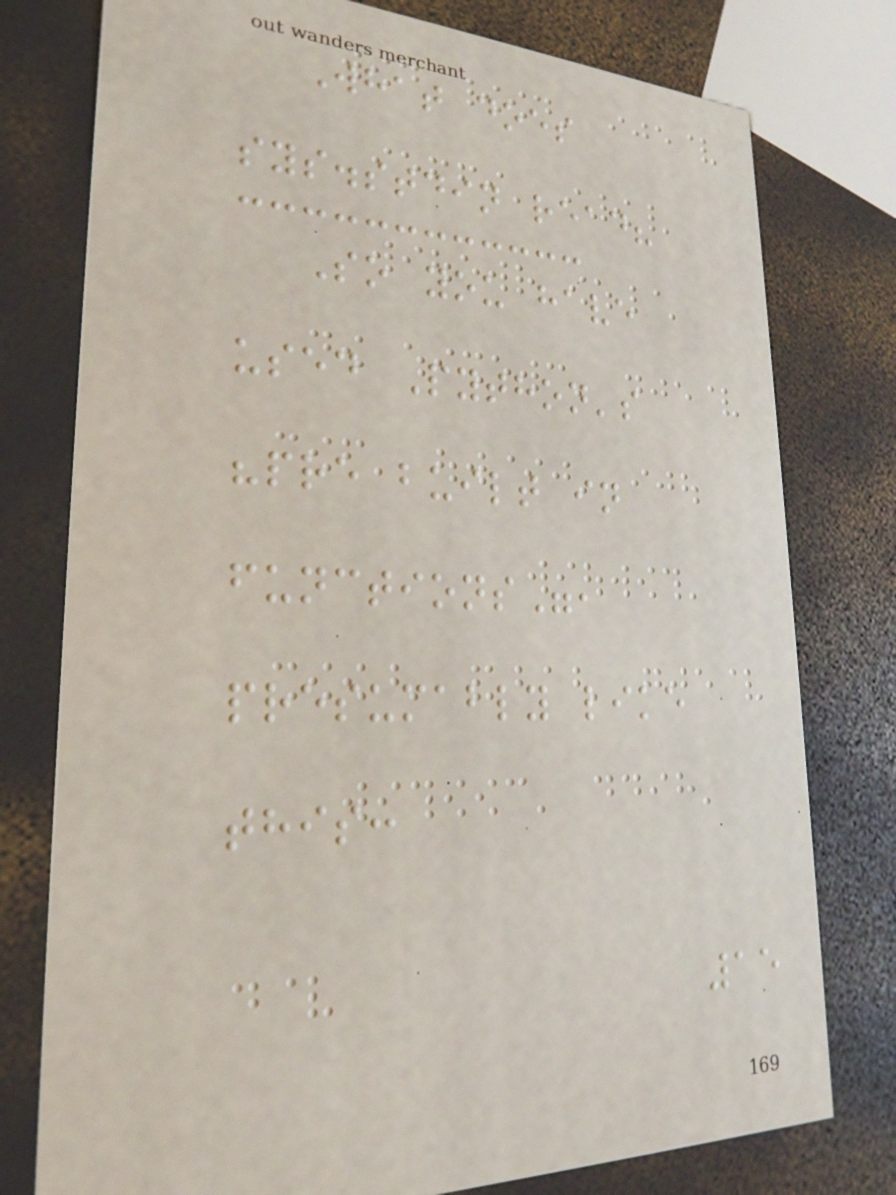What does
sys.stdin read?
So you have
used Python's
"pre built in
functions",
presumably like
this:
15
